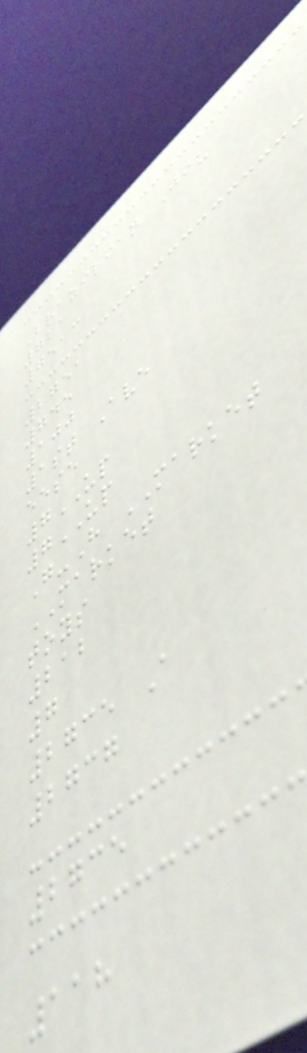Brazilian Jiu
721
7513
2751
745
100
1st Ave
eese
7UP
7UP
G-H MARKET
MARKET
toys
212
7
2735 A
2737
2735
118
